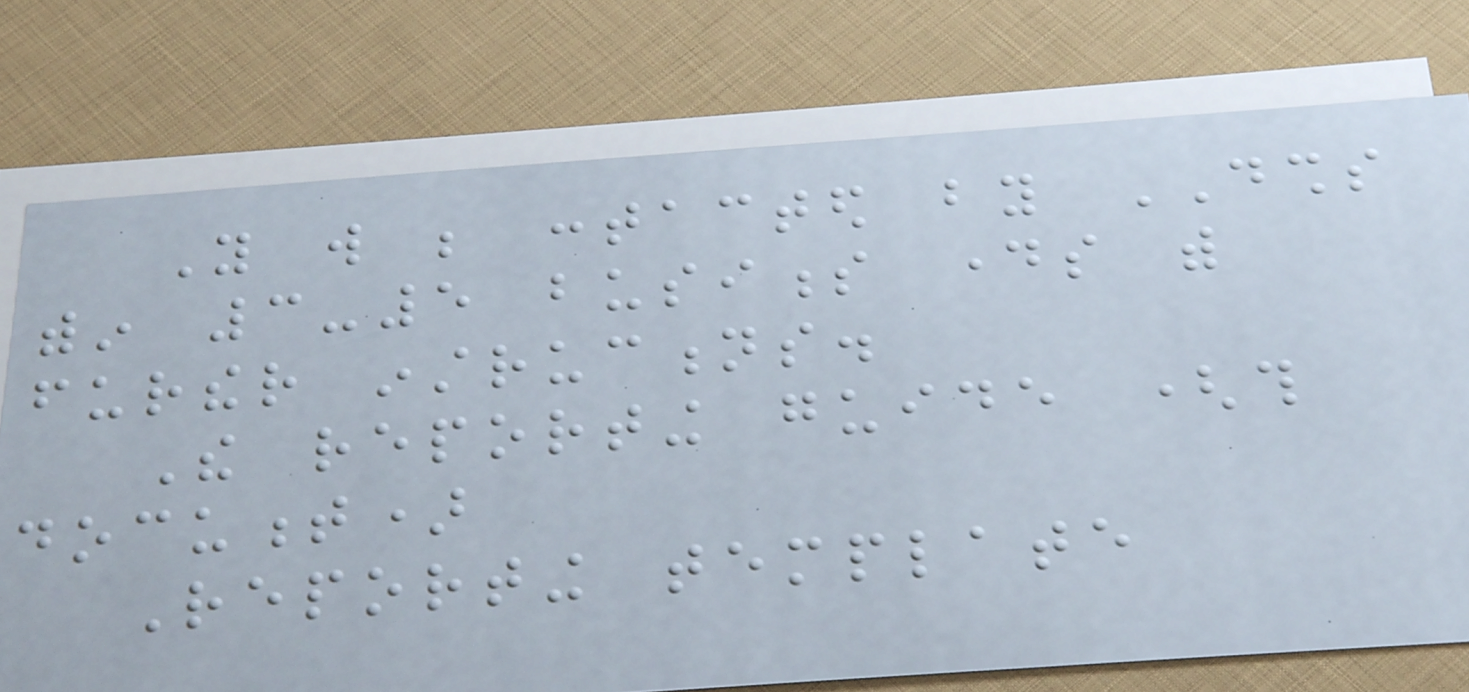You will be contacted by DSHS
within 3-5 business days with
further instructions.
The reporting guide (this
document)
Reporting template
